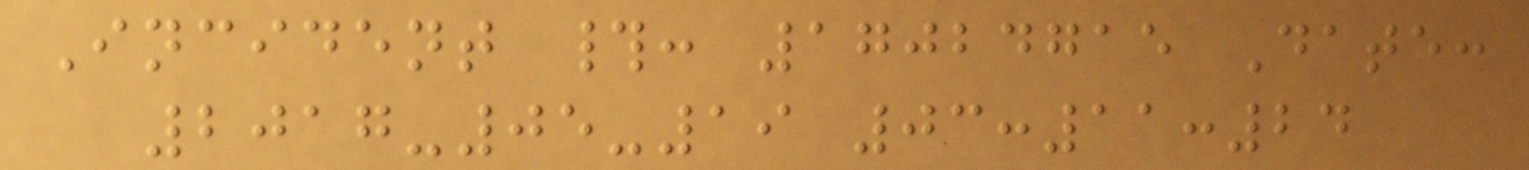Incident #: 17024715 Date:
2017-05-19 03:11:24
